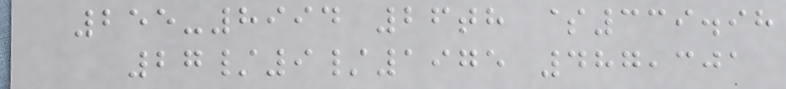255-8994 26th $339.98
27/9/1975 487,301
